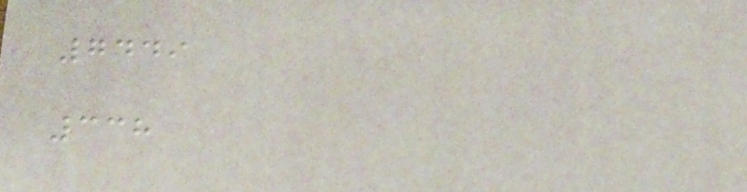7449
338
